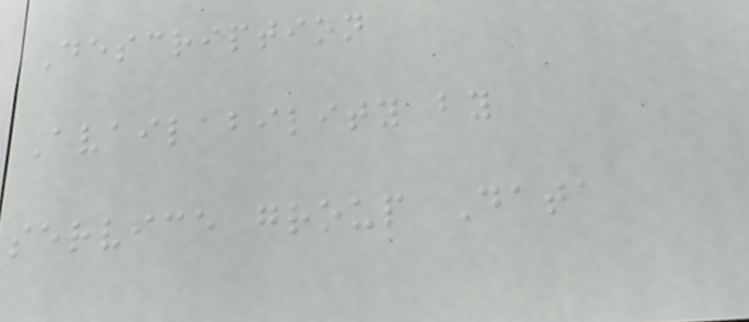Description
Availability by
service group Data
